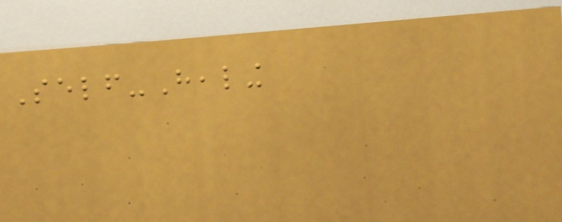Self-Healing
